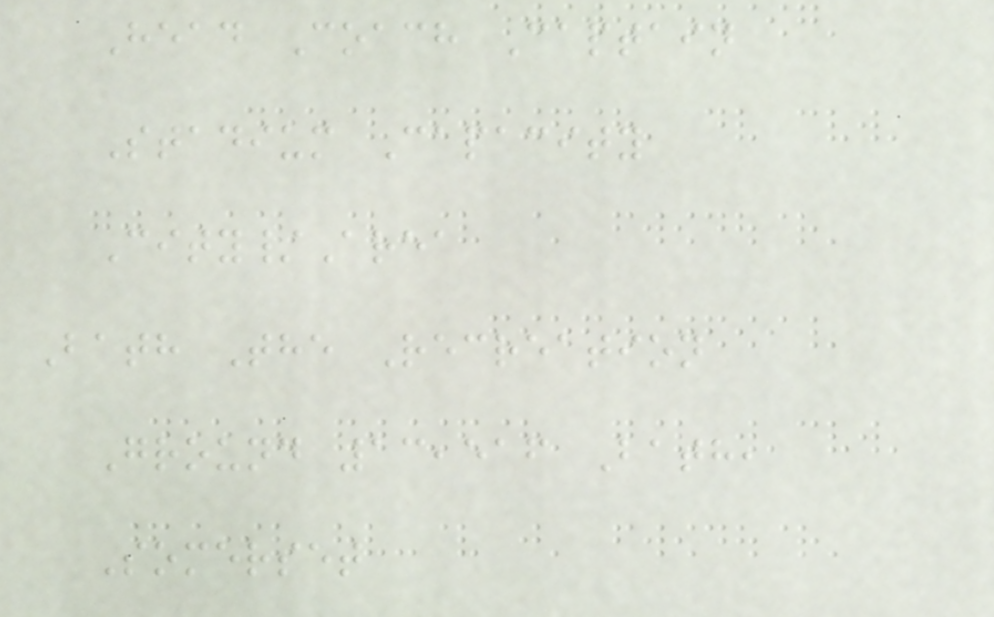Head Coach Captain
Stadium Capacity
City/Area
Bath The Recreation
Ground 13,516 Bath,
Somerset
